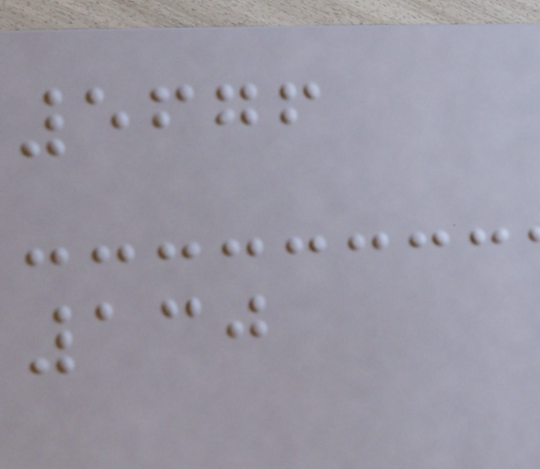5676
130
